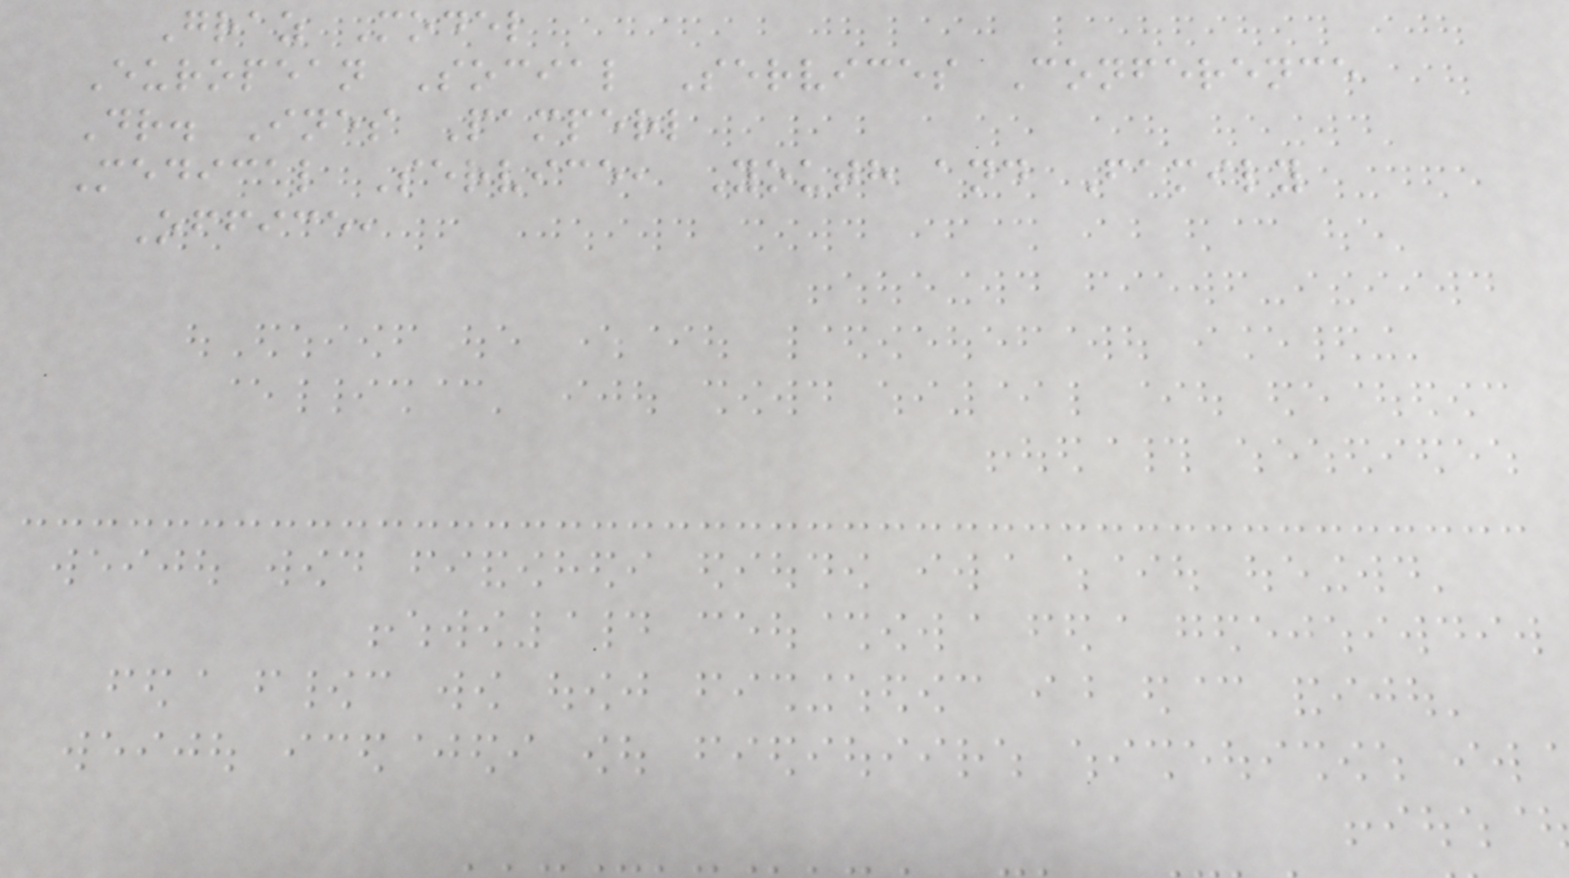Graz Model
European Social Services Conference
Dr. Ines Pamperl
Medical Service, Youth and Family
Office,
